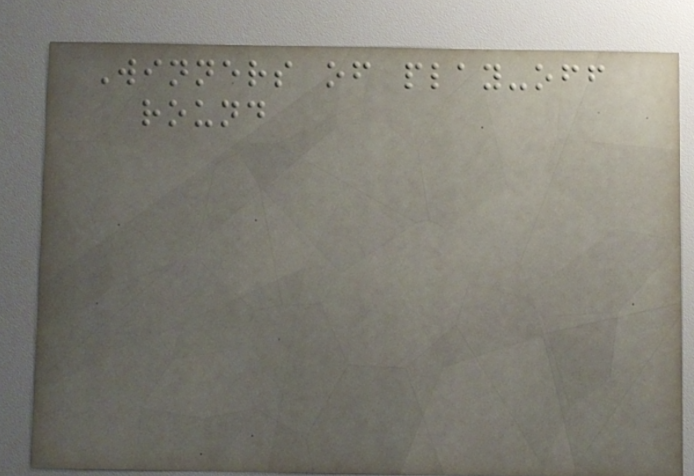Winners of play-off
round
